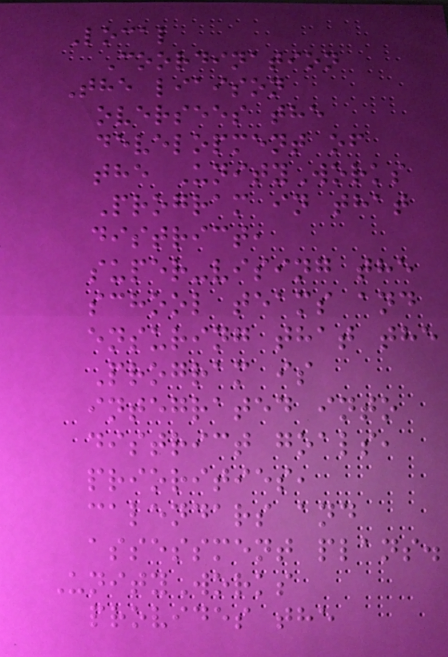Local
Coordination
The liaison
oversees the
development of
the UnityWorks
Program in that
district,
super-vising the
school teams and
ensuring that the
Program is
integrated into
district goals,
priorities,
calendars and
assessment plans.
UnityWorks
provides the
